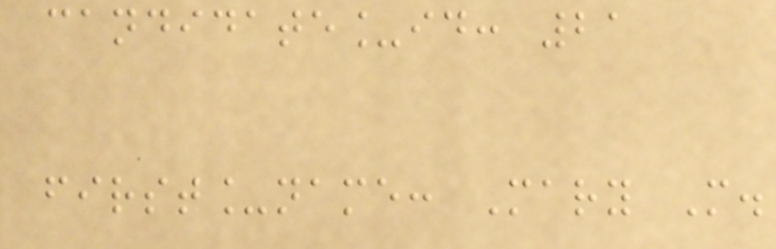candidate_id: 21
first_name: Mary M.
